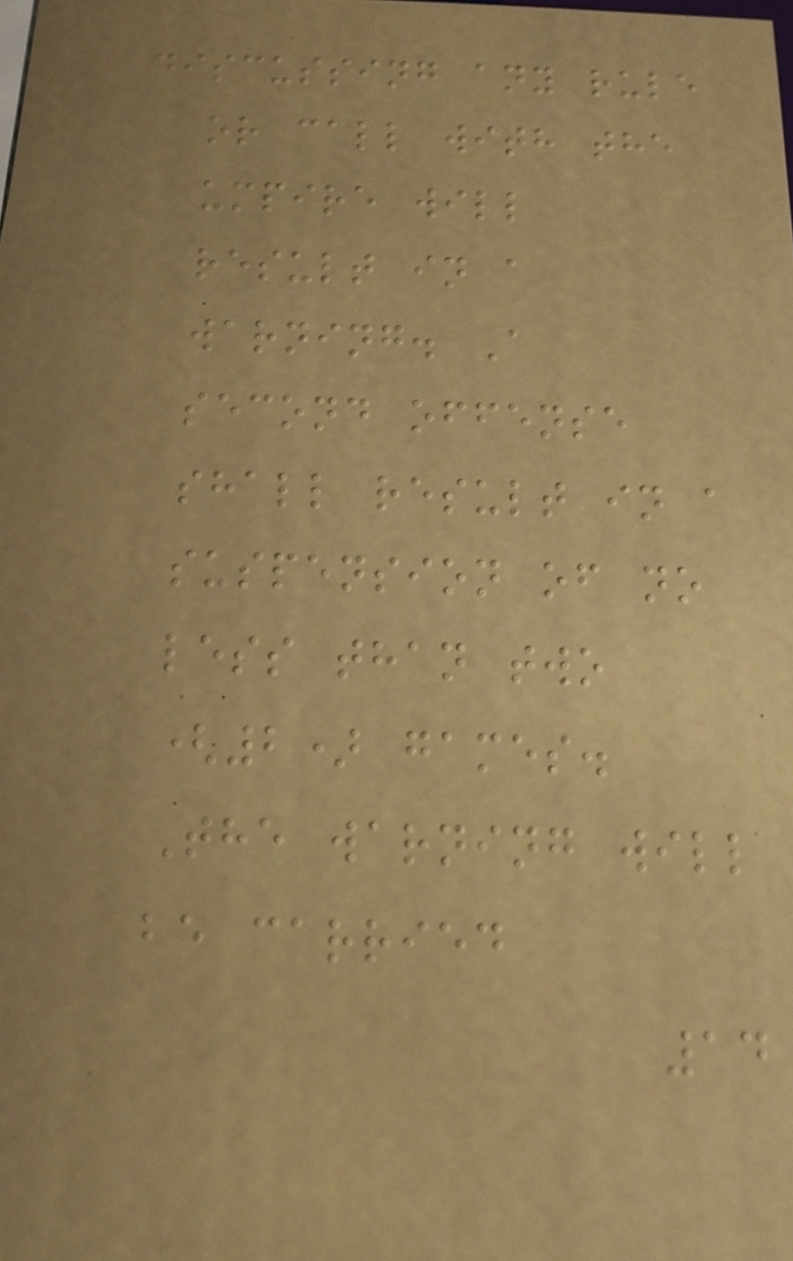discussing any rule
or call with the
umpire will
result in a
warning. A
second offense
shall result in a
suspension of no
less than two
(2) games.
The warning will
be carried
14
